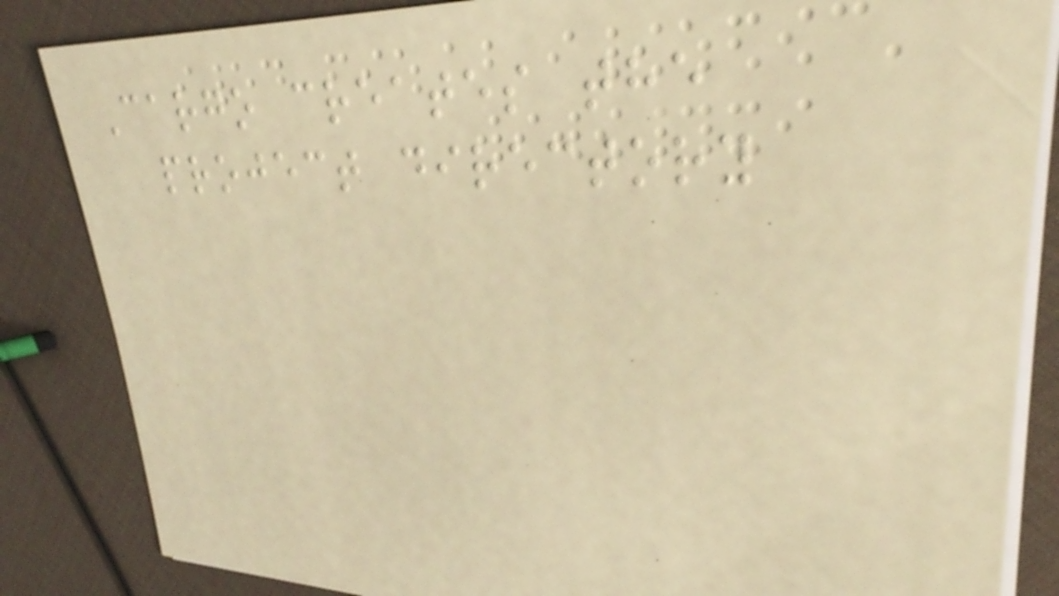Cargo creates the
project directory
